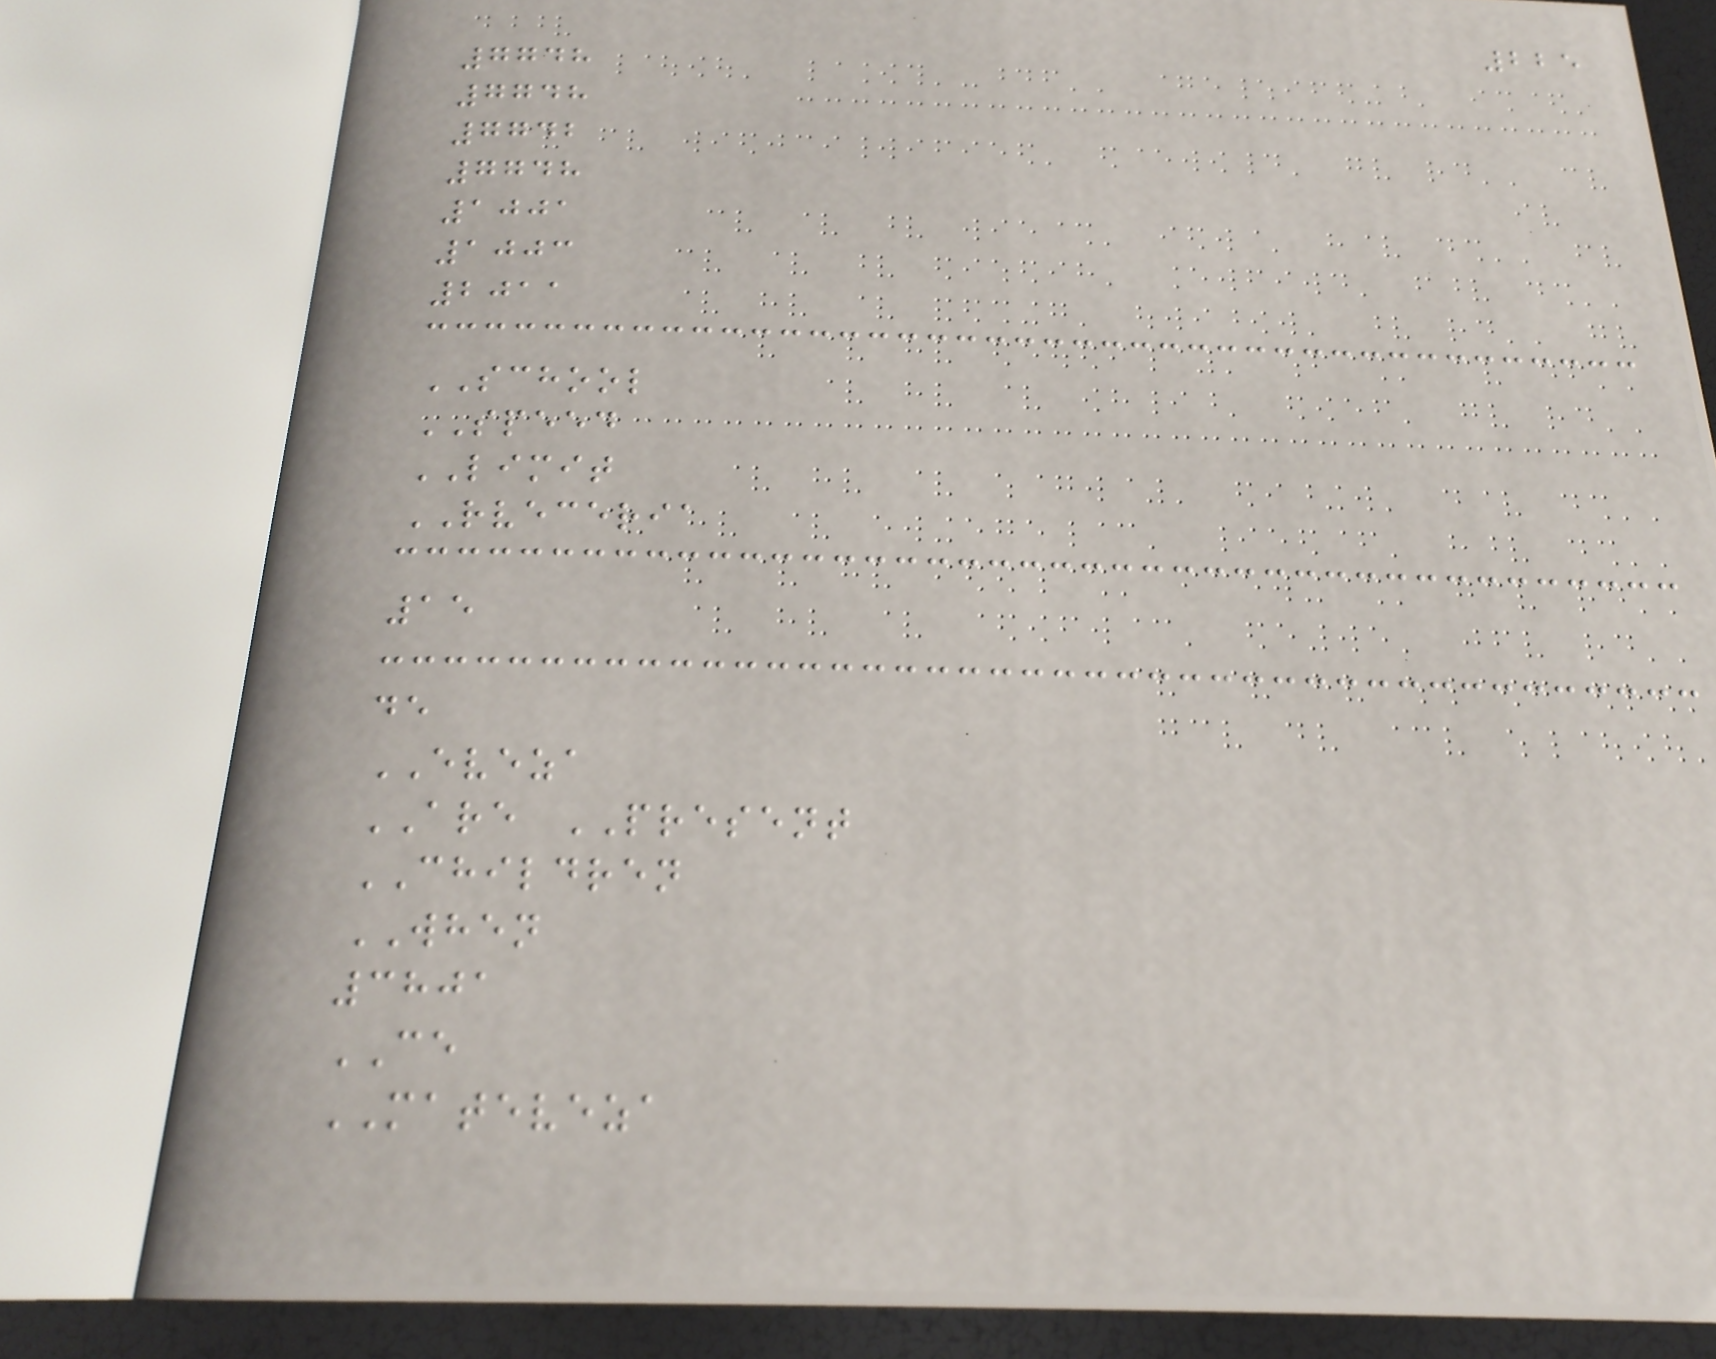225
7748
7748
7742
7748
1001
1003
2011
SCHOOL
SPEED
LIMIT
RVECERIA
15
de
EVEZA
ARE PRESENT
CHILDREN
WHEN
3801
CE
MATEVEZA
